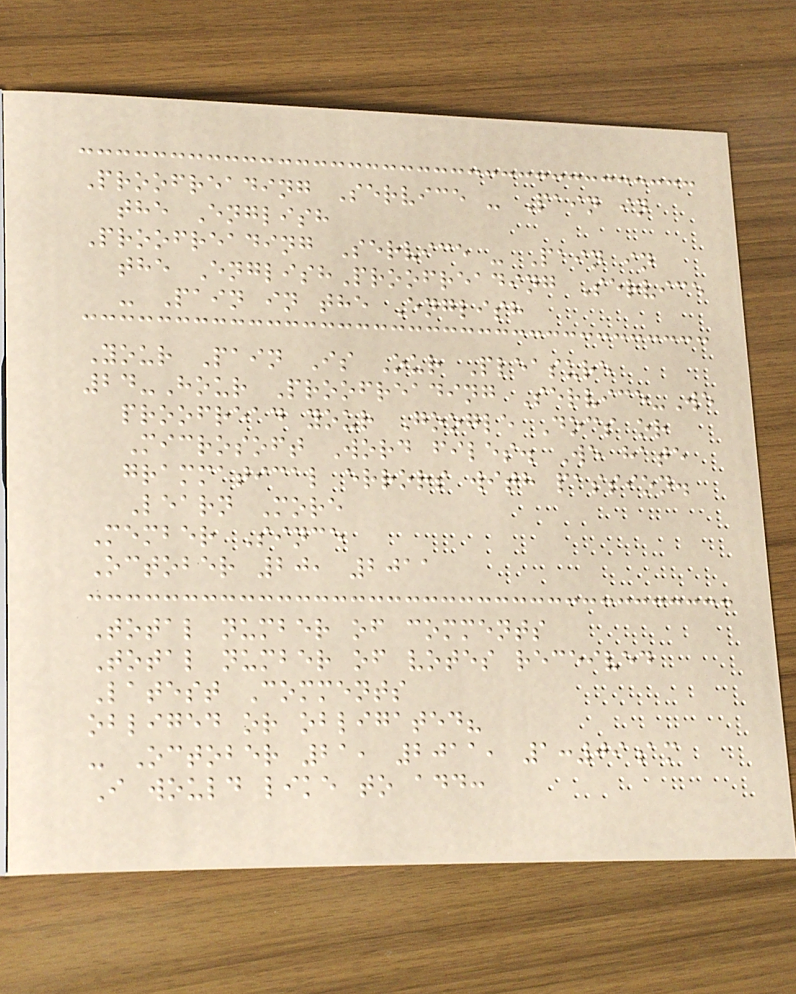Proofreading Service - Pain in
the English
Proofreading Service - Pain in
the EnglishProofreading Service
- Pain in the English
Your Pain Is Our Pleasure
24-Hour Proofreading Service-We
proofread your Google Docs or
Microsoft Word files. We hate
grammatical errors with passion.
Learn More
Member Since
October 20, 2011
Total number of comments
Total number of votes received
Latest Comments
obliged or obligated?
- October 21, 2011, 1:09am
I would like to add:
